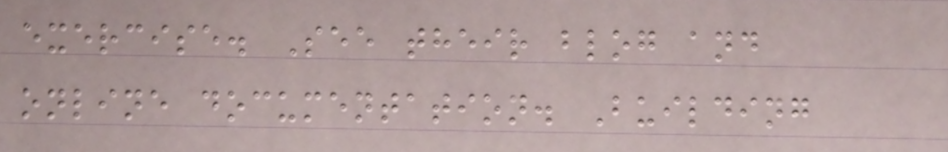exercise. See their blog and
online documentation. Building
